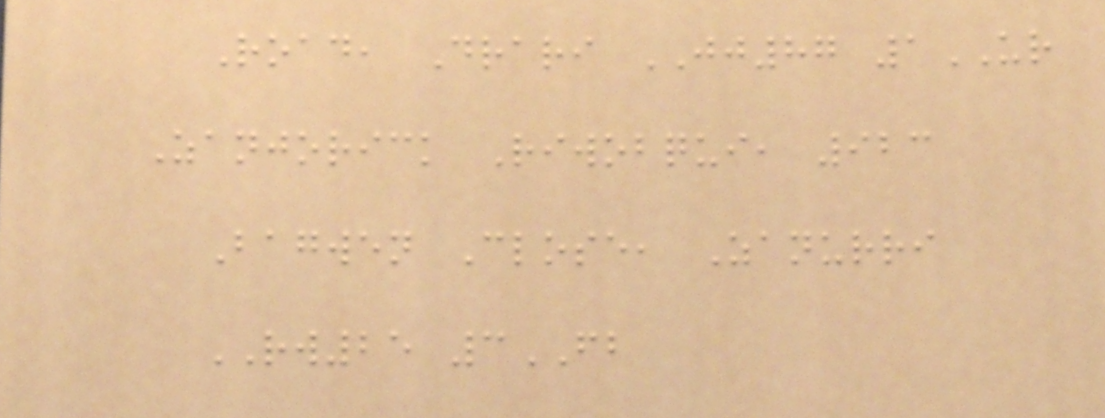Road, Drari JJ87 1UR
Zanjorick Riwobqui, 923
Bagwen Close, Zanurri
RW25 3FB
